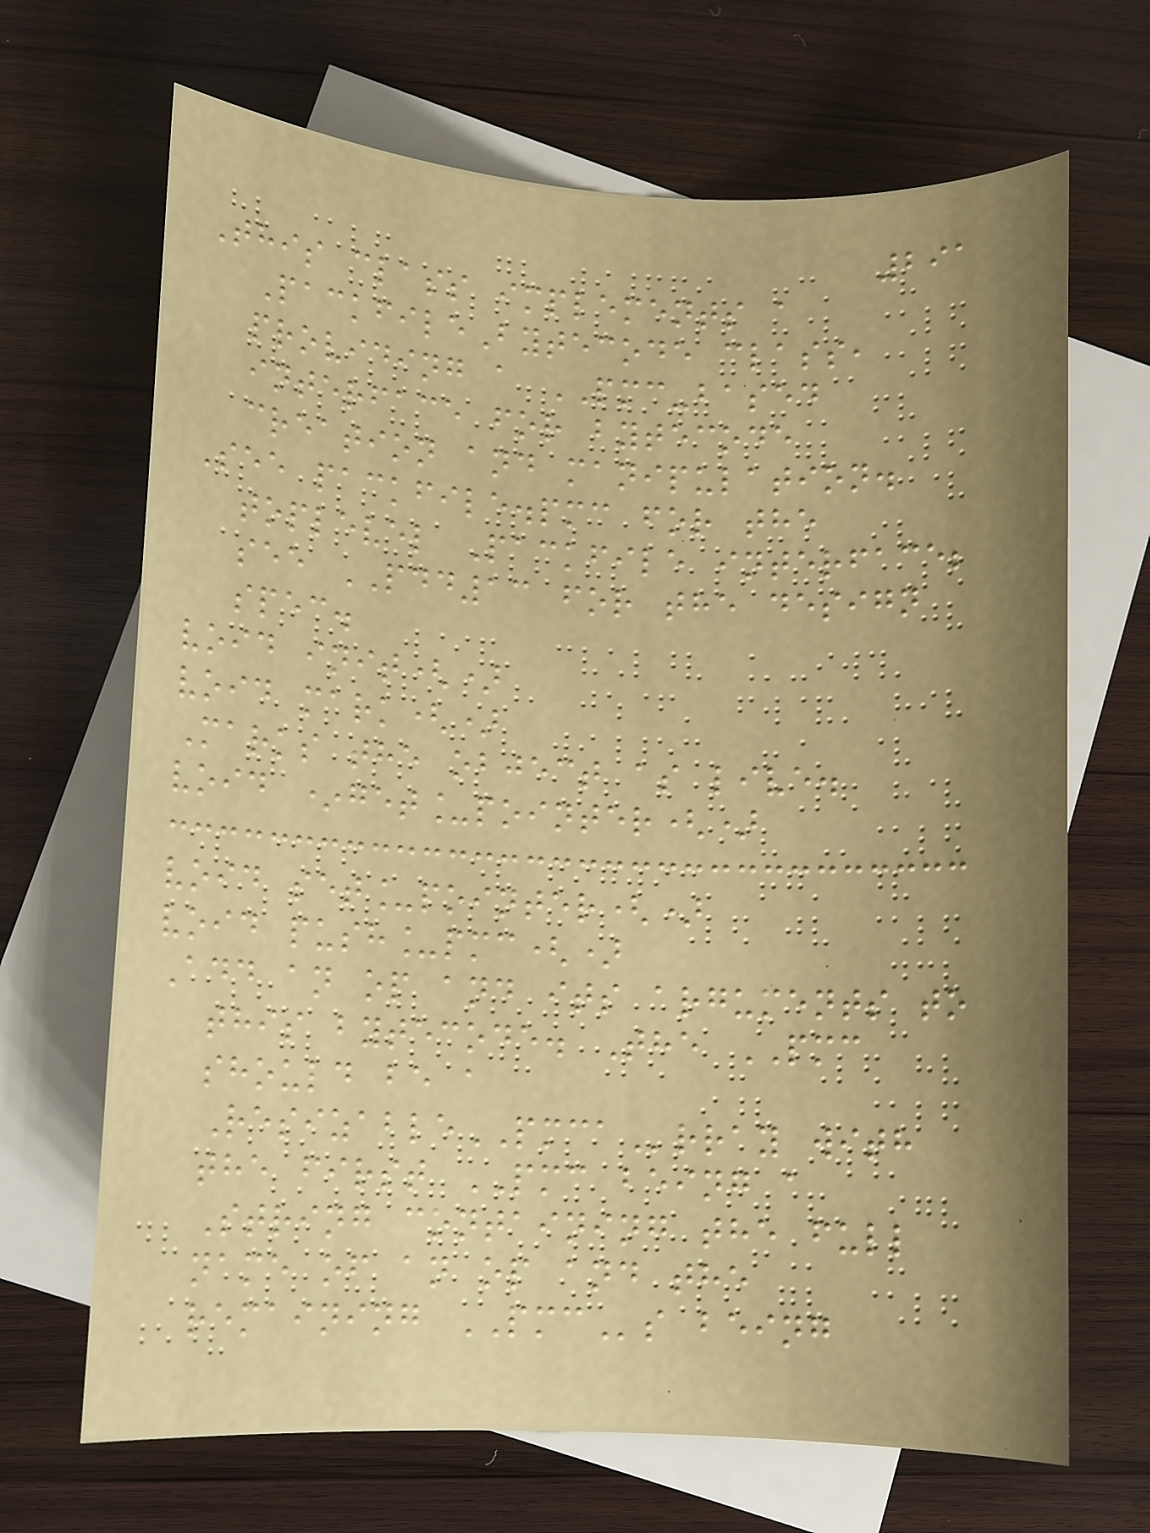291
This class implements a
PackfileBytecode class,
providing a PMC-based
interface for bytecode
creation and manipulation.
See packfile.pmc for the
toplevel Packfile interface;
see PDD13 for the design
spec.
void init()
void mark()
Marks the object as live.
void *get_pointer()
void set_pointer()
void push_pmc()
Add an op and its arguments to
this bytecode. The PMC
should be a
ResizablePMCArray with
the first PMC being a
String containing the full
name of an op and the
remaining PMCs being
